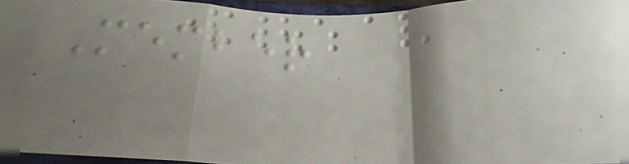Member
